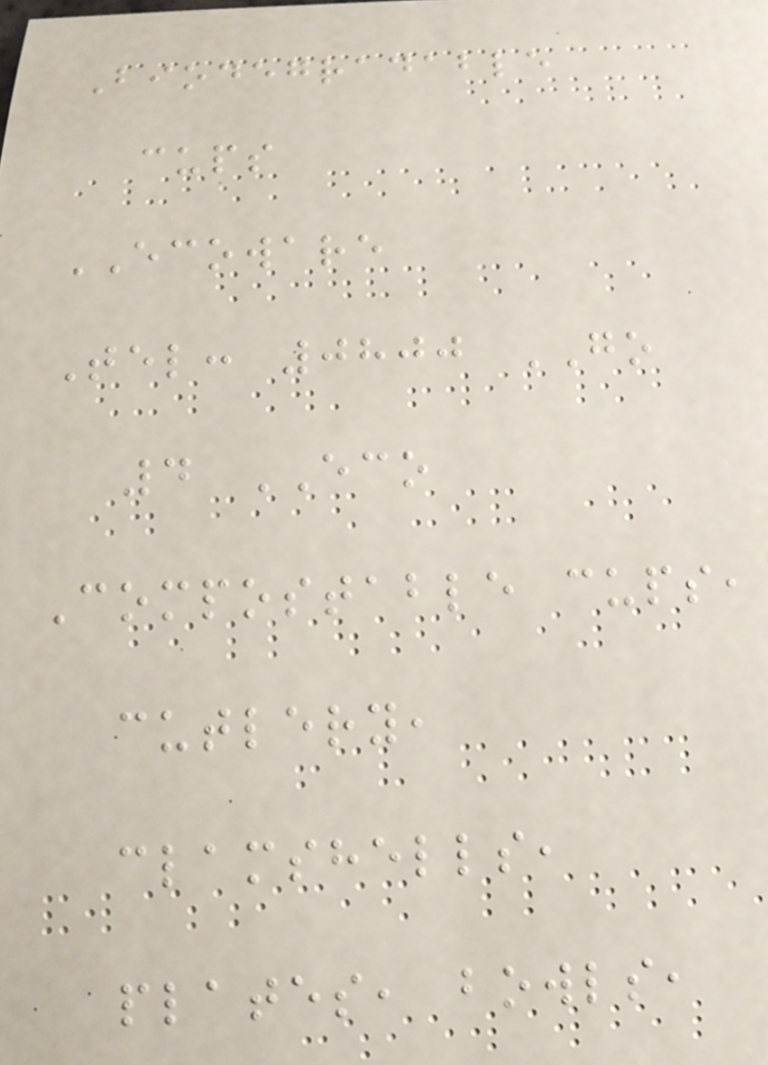Biodegradable
cups
ECOWARE
Tel: 0800 GO
4 ECO
Compostable cups,
cutlery,
clamshells,
plates, bowls,
